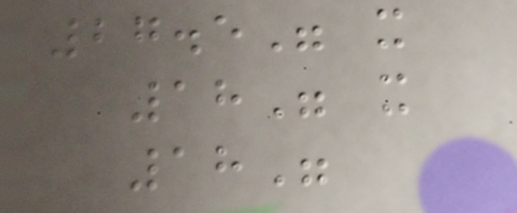27.5" x
18" x
18"
